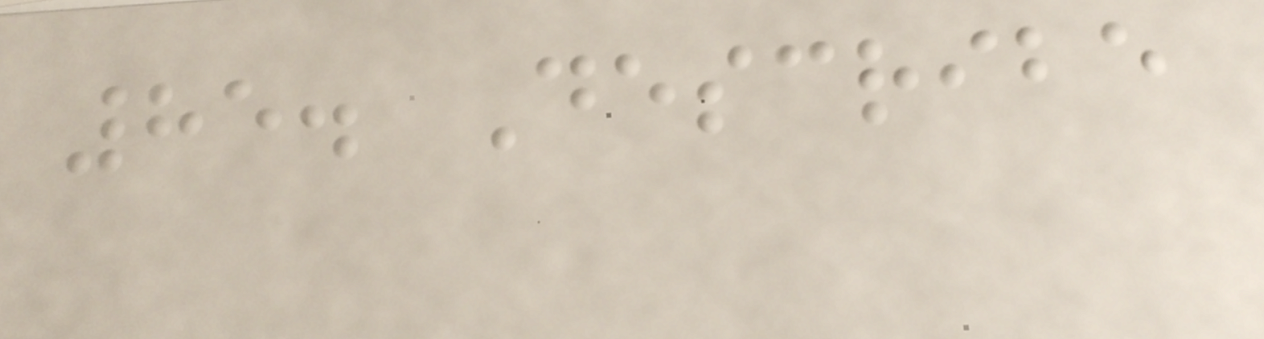85. Describe
